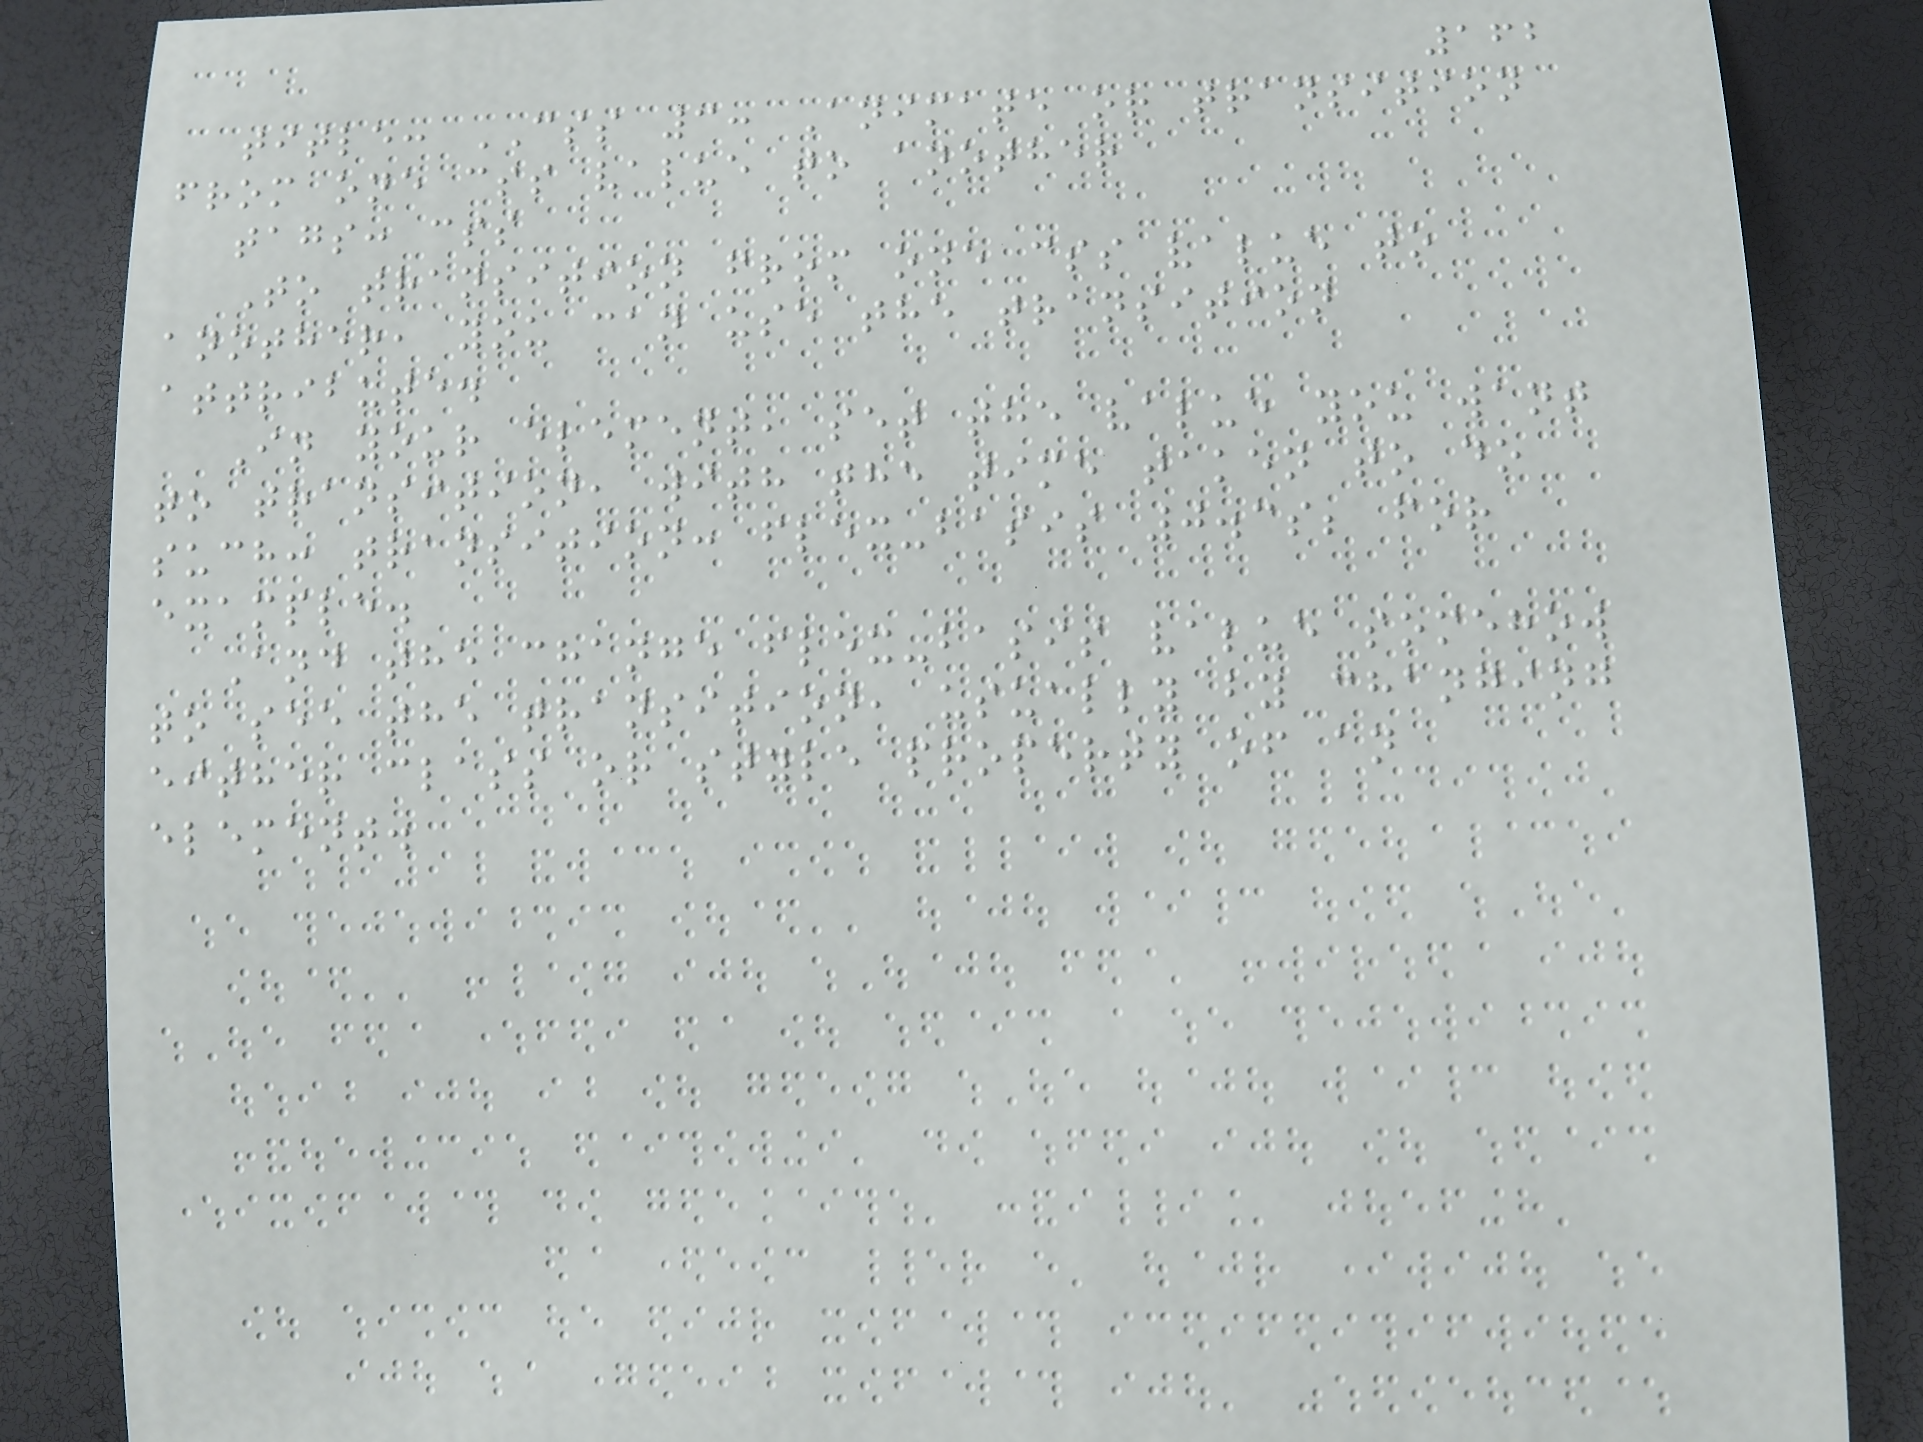162
title: CSS 3: Animate or transition
from one css value to another
tags: css
To transition from one css value to
another, you can use the transition
attribute.
In your element, set the value you want
to transition, with the time taken to do
such: transition: flex-basis 0.3s; for
example.
And the change flex-basis value somehow
to see the transition, usually by changing
either class or style property of an
element.
